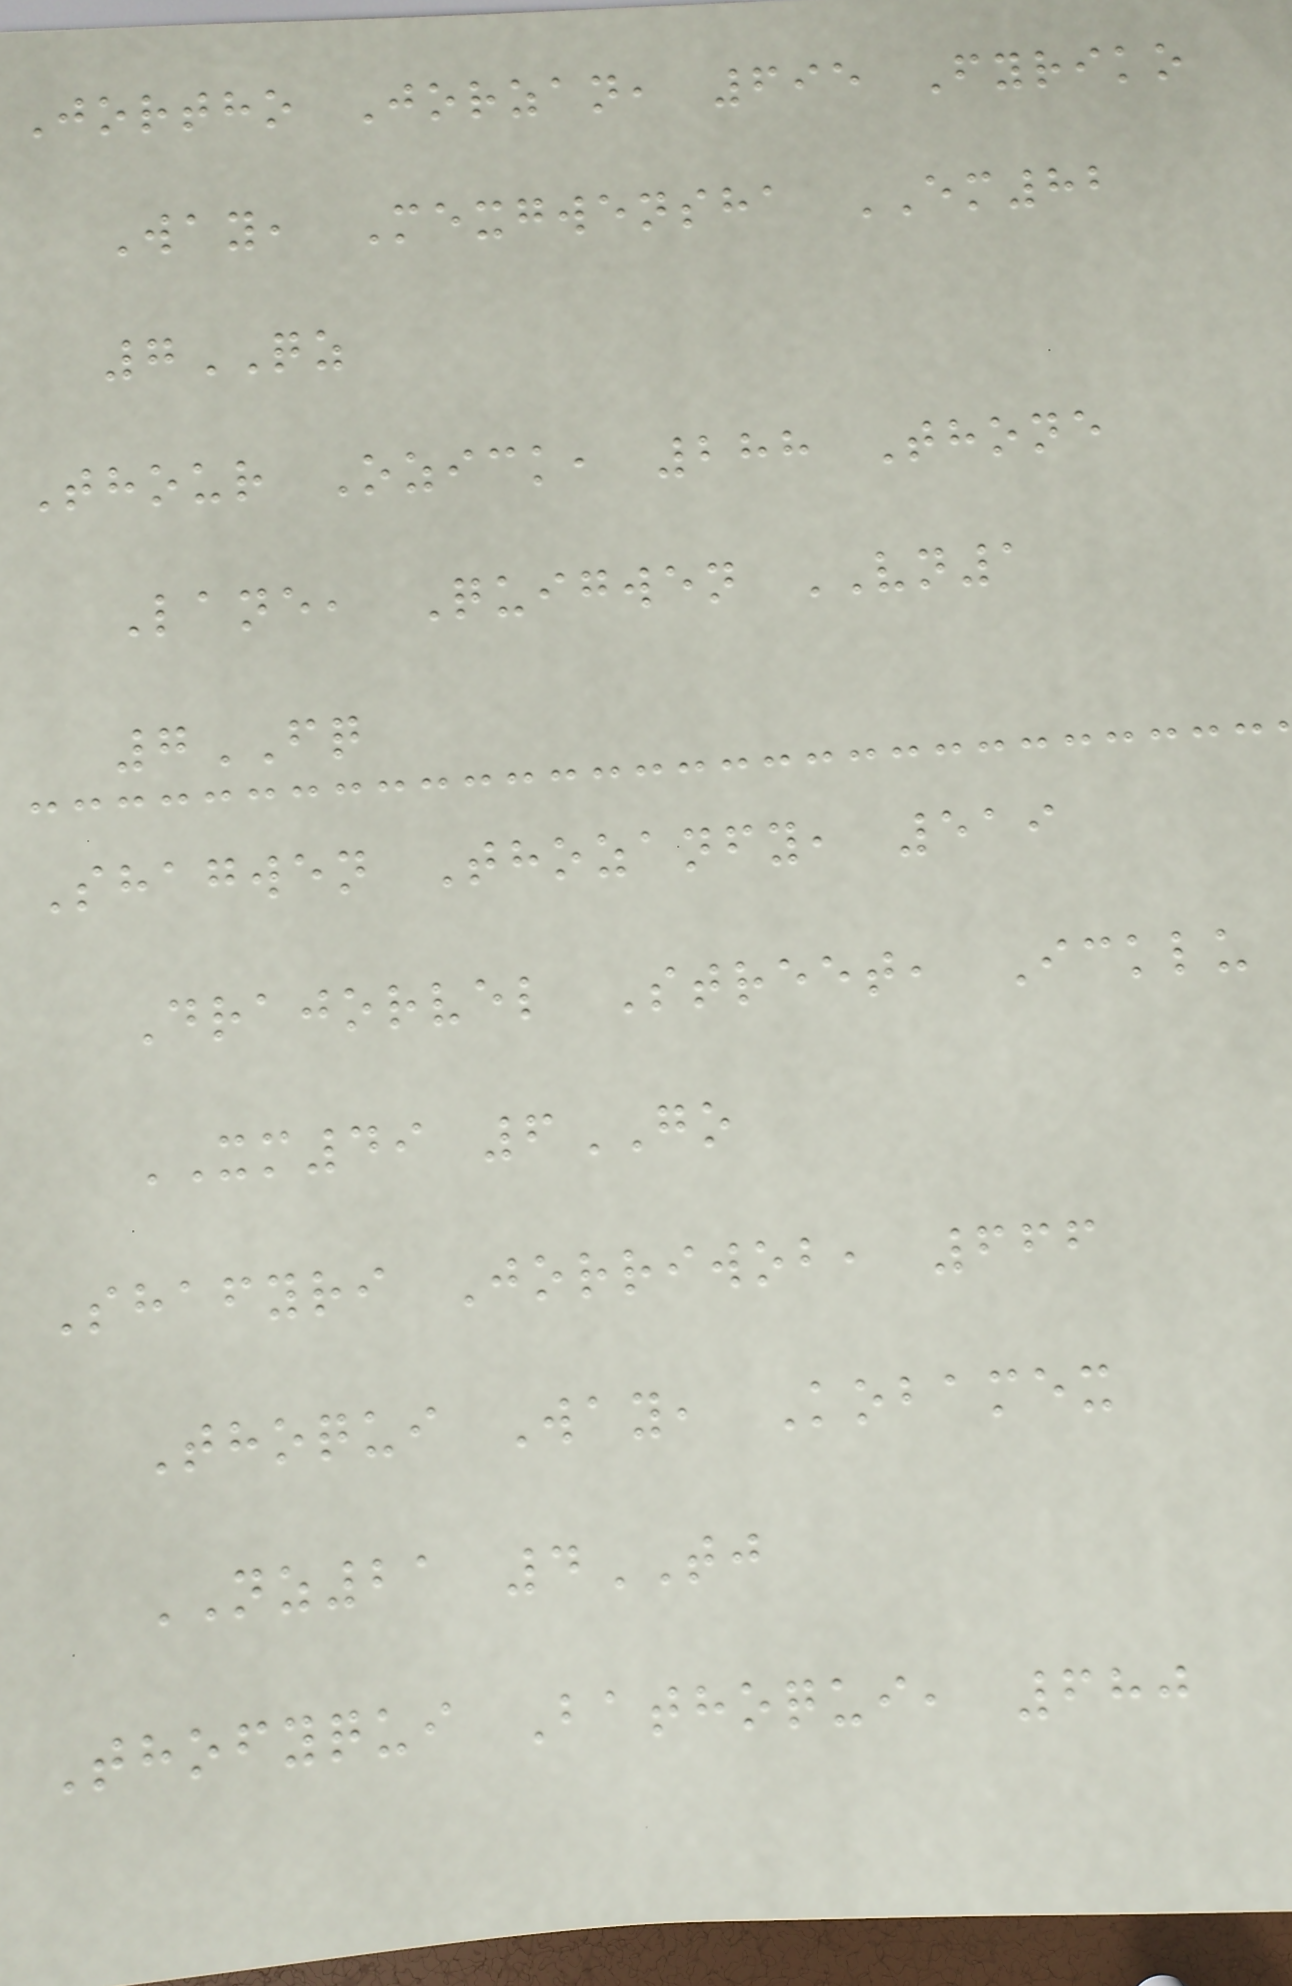Jortho Jorzan, 695 Fyriko
Way, Mexgwensha EM82
7QZ
Thour Ozick, 288 Thone
Lane, Quigwen VN1
7FQ
Shagwen Thozanfy, 519
Drajorvel Street, Icklu
XM49 6GO
Shafyri Jorriwob, 666
Thoqui Way, Kobamex
NZ21 4TJ
Thofyqui Bathoqui, 680
